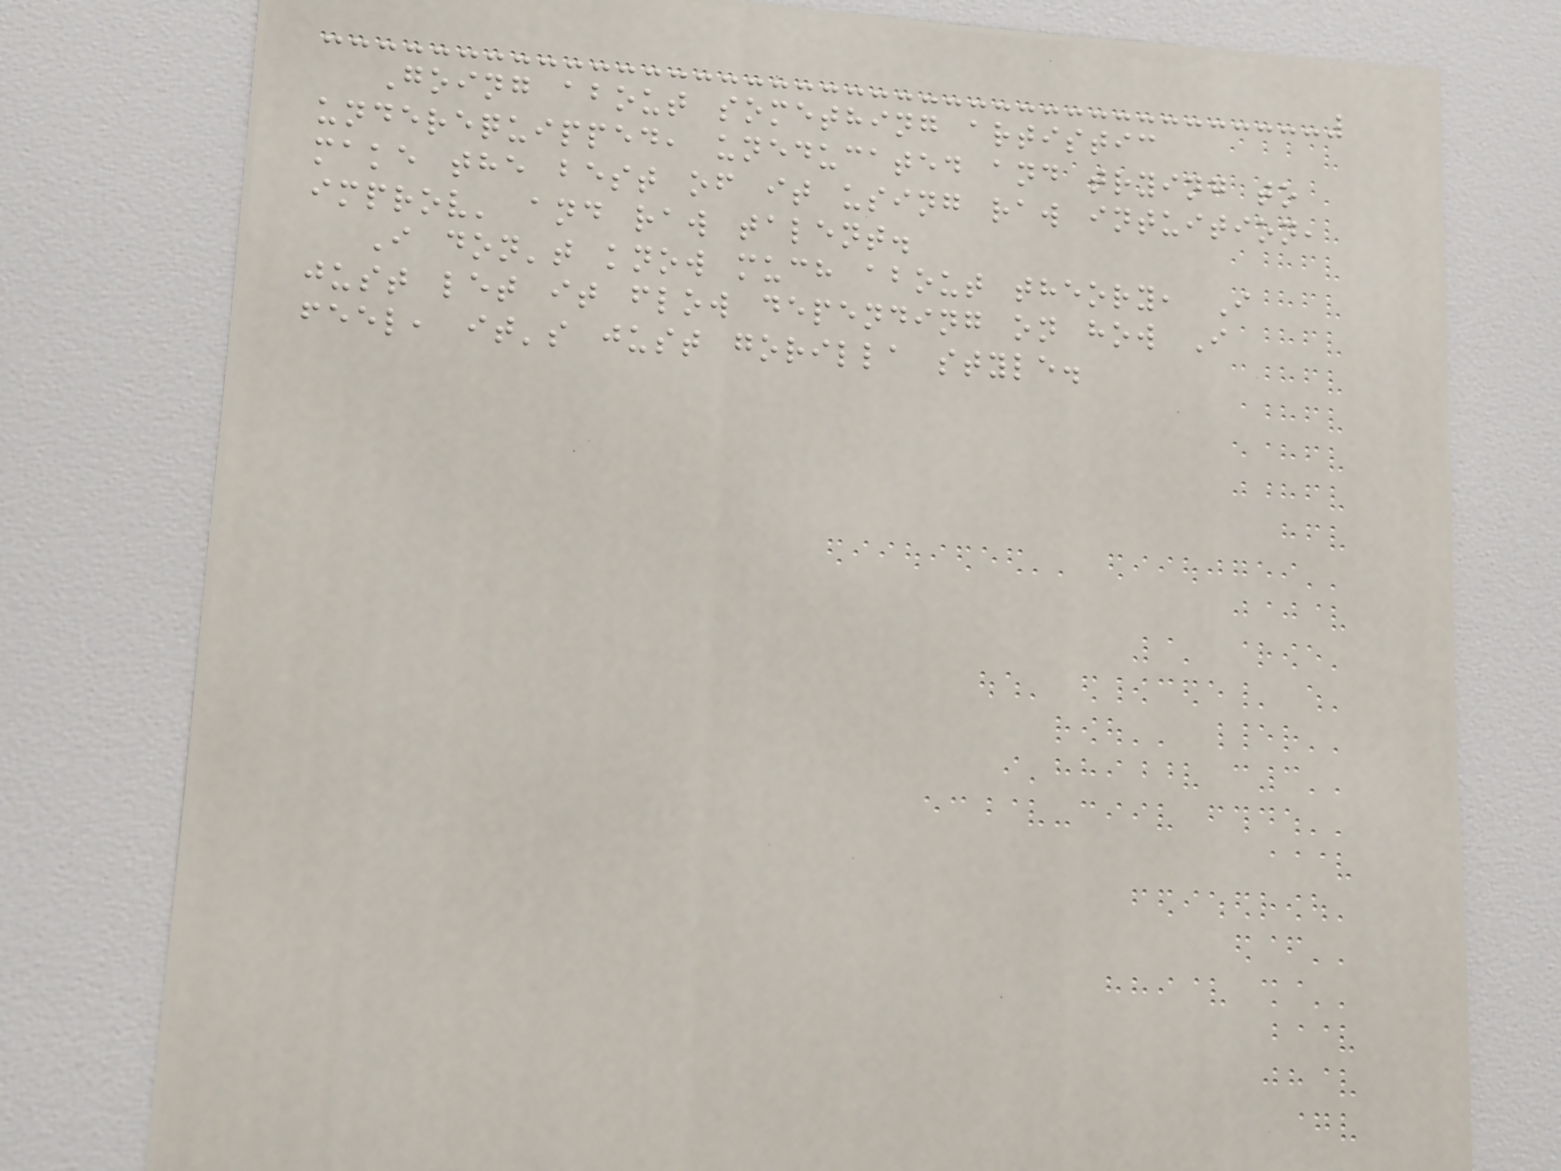Going about something artistic
underequipped, uneducated and trying to
make the best of it using raw intuition,
improv' and raw talent.
I don't know much about theory, I
just let it flow depending on how I
feel, it's just gorilla style.
